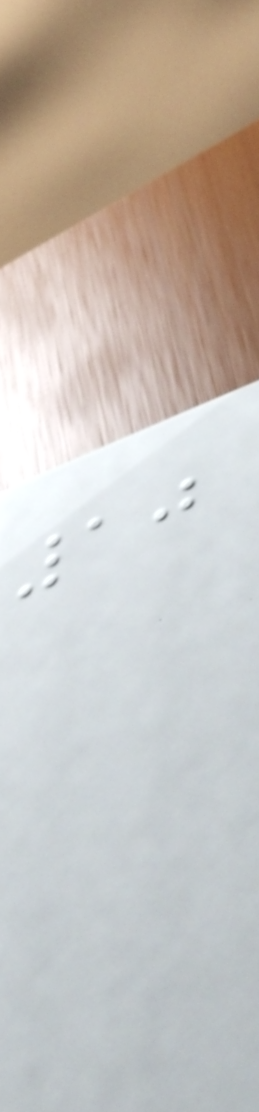10
